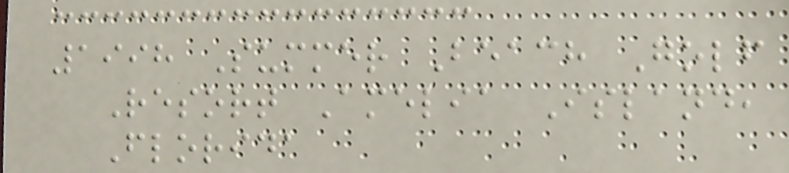1998 Summer Beach Golf
Resort Amelia Island,
Florida
